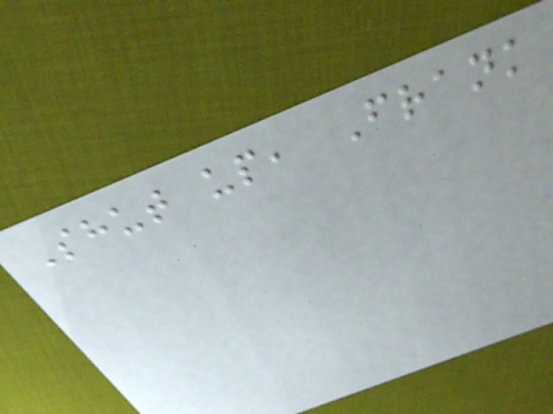Shut up, Frank
